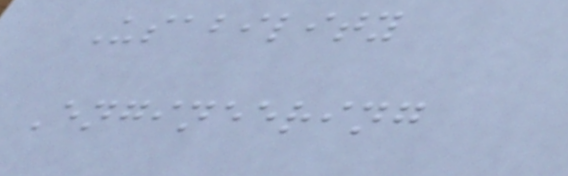Usability
Engineering
